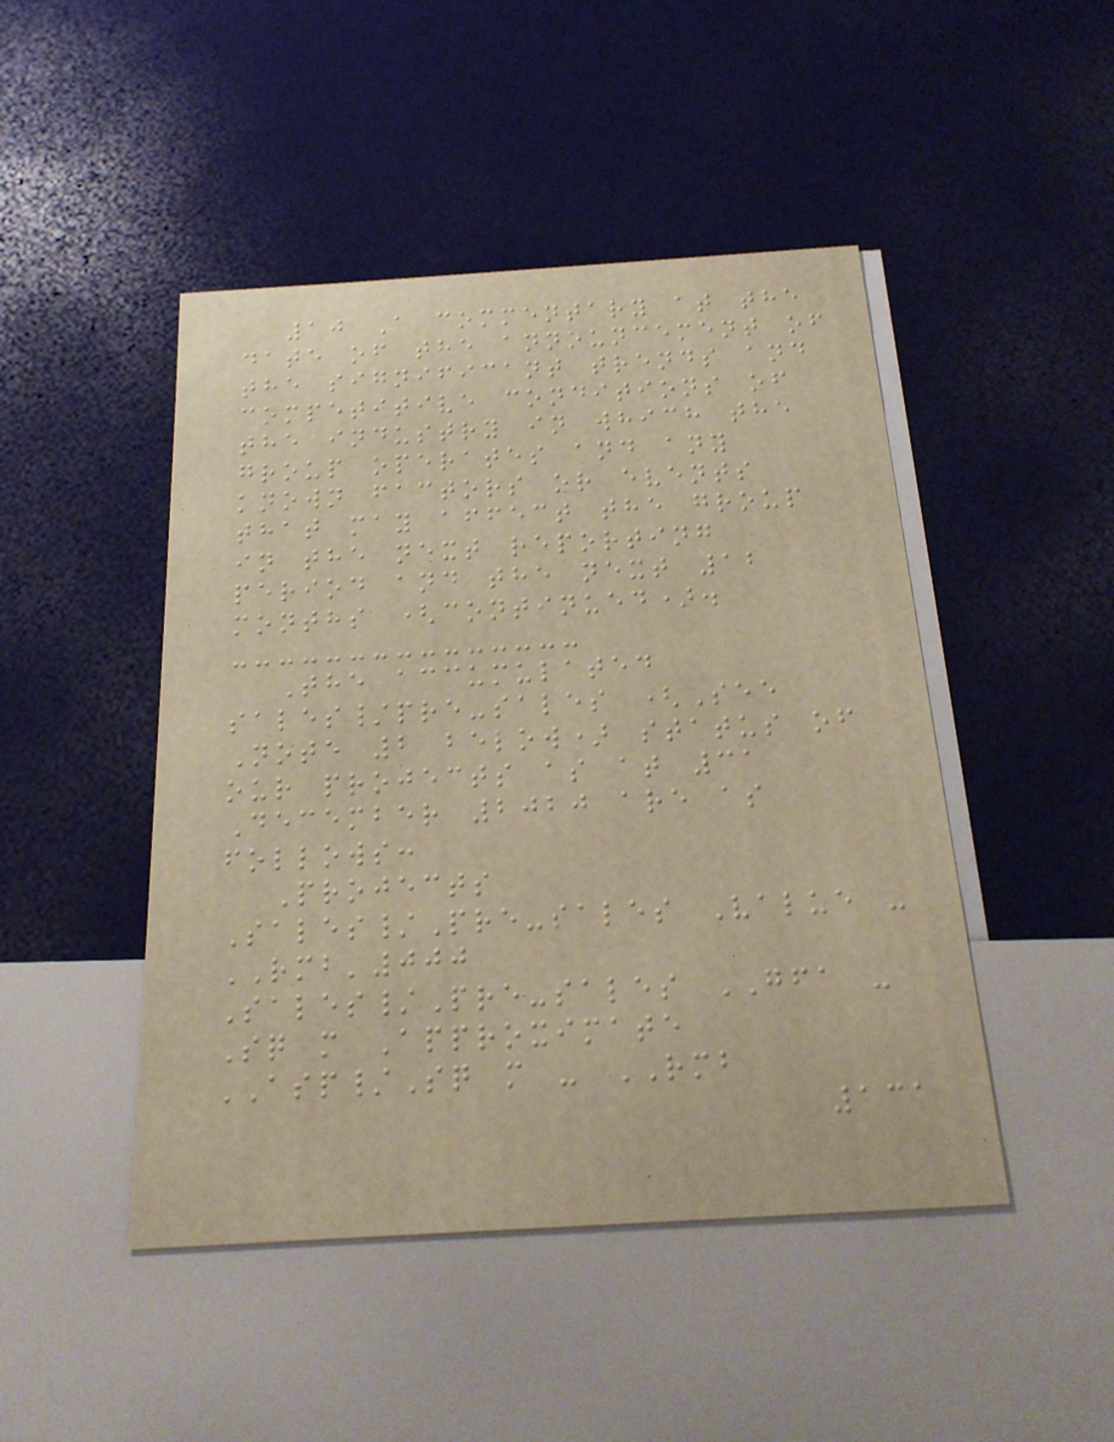10 A commentary at the
date of the announcement of
the significant trends and
competitive conditions of
the industry in which the
group operates and any
known factors or events
that may affect the group
in the next reporting
period and the next 12
months (continued).
The accumulated
sales/pre-sales (See
Note 2 below) status of
our projects as at 31
December 2020 are as
follows:
Projects
Sales/Pre-sales Value -
RMB'000
Sales/Pre-sales GFA -
Sq m Approximate
ASP/Sq m - RMB
131
